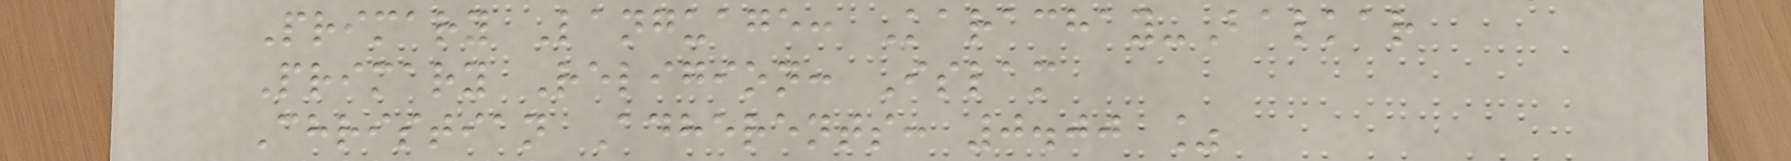Primary Language: Karachay-Balkar
Primary Religion: Islam
Christian Adherents: 0.00 %
